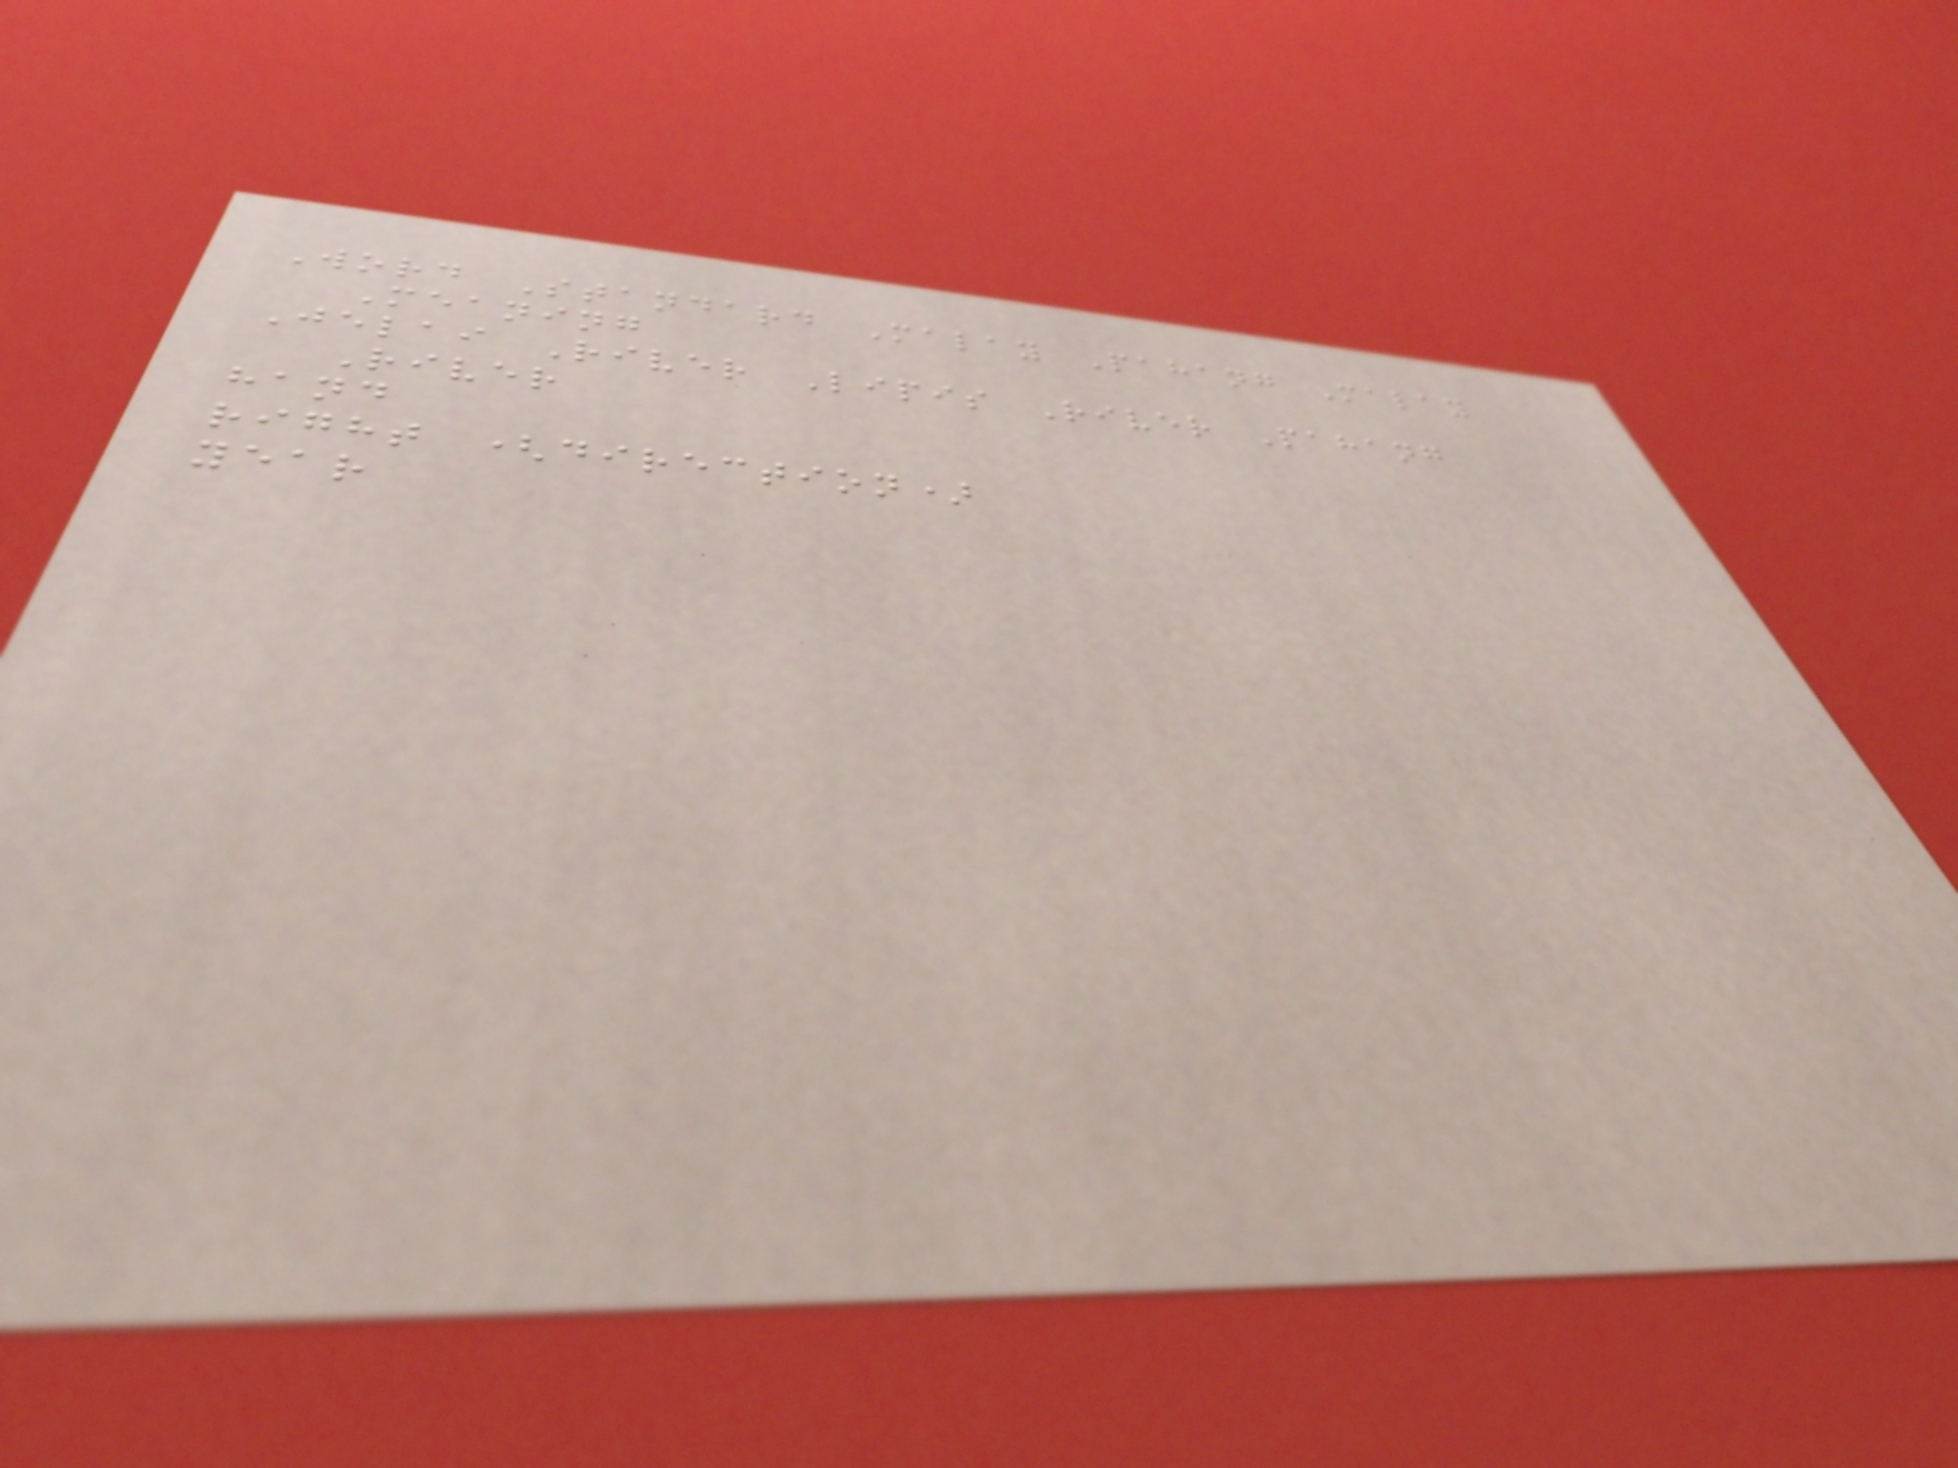Word Standard Malay Pahang Malay
Meaning
Jelai River Lipis River Pahang
River
hand
right (direction)
year
